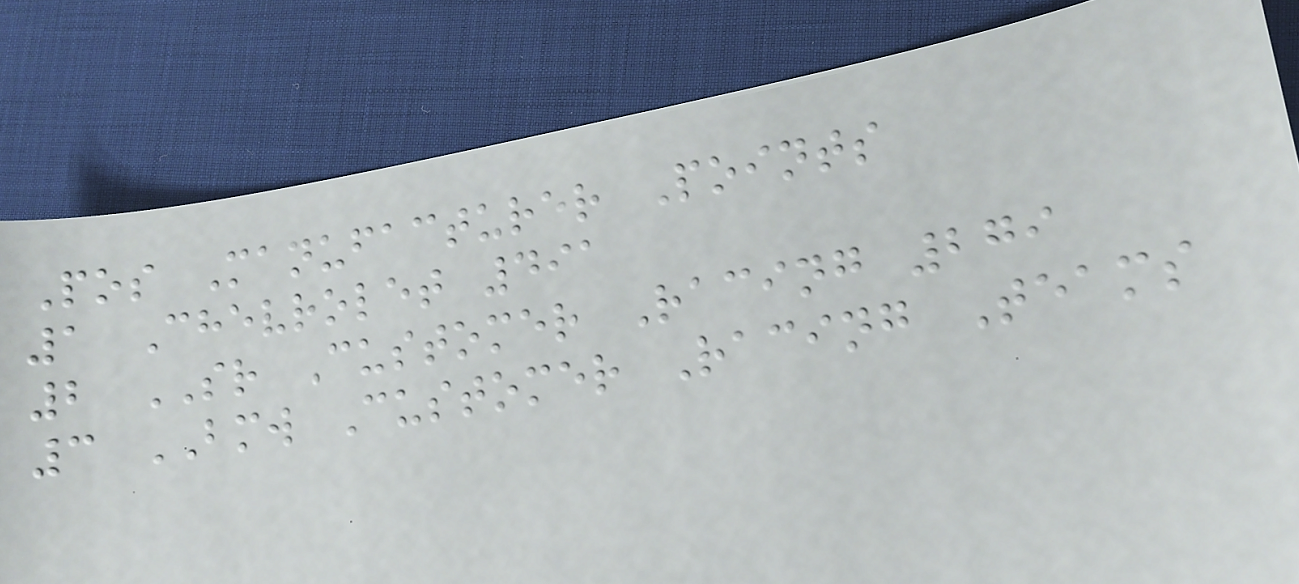Pos Manufacturer Points
1 Chevrolet 491
2 SR Customer Racing 279
3 BMW Customer Racing Teams
